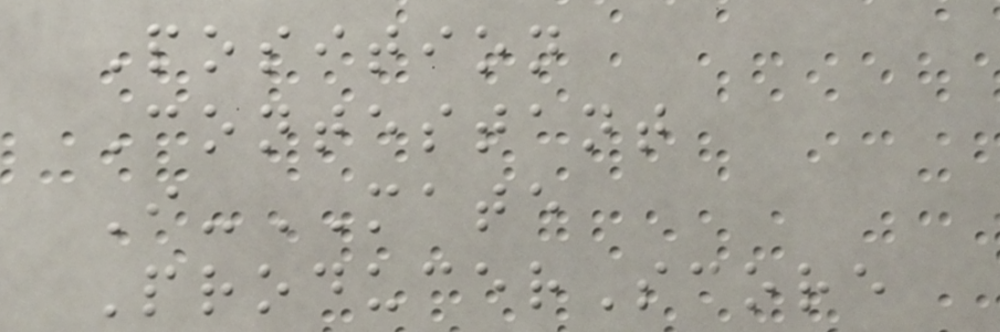Position
Contestant
I-MATE
ProducerScore
